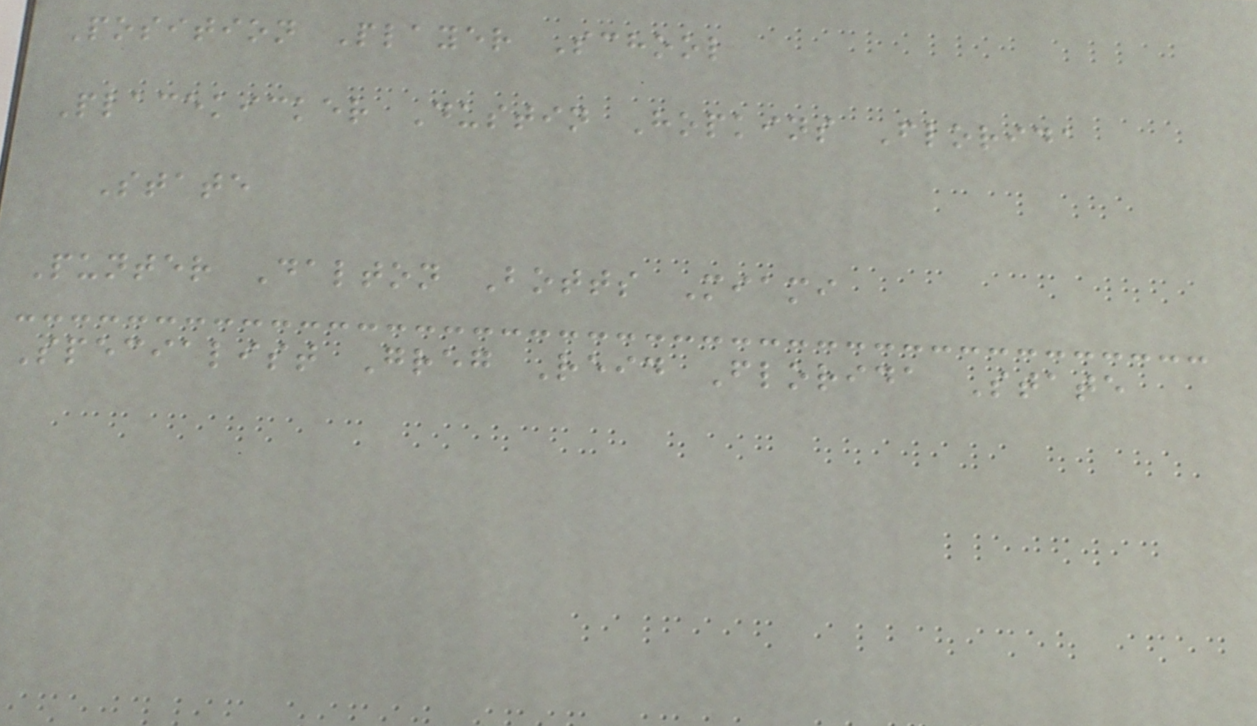Position Player School
Placekicker Dustin Hopkins Florida
State
Punter Dalton Botts Miami
Specialist Greg Reid Florida State
